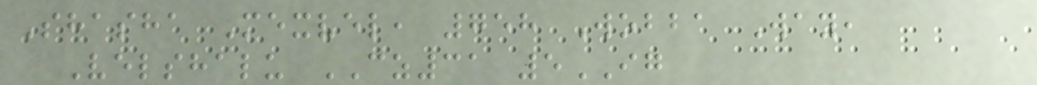Shasha Mexvel, 758 Wobba Way,
Velshalu CZ31 5IG
